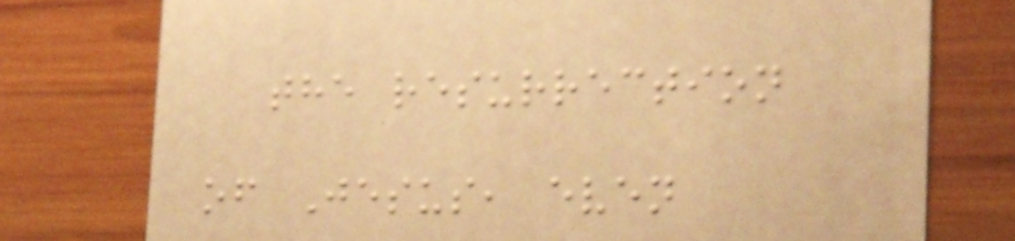the resurrection
of Jesus, even
